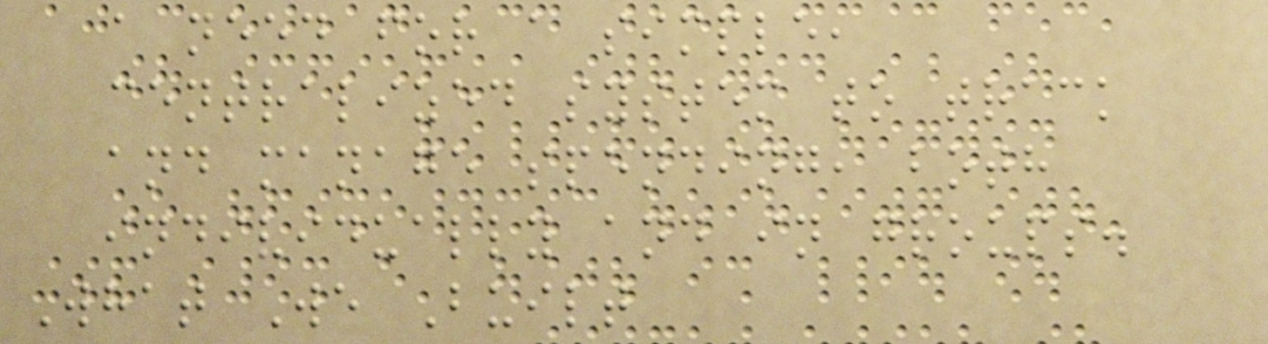a need for a simple,
centralized system to track
and manage spending, both
individually and in groups.
What We Built
